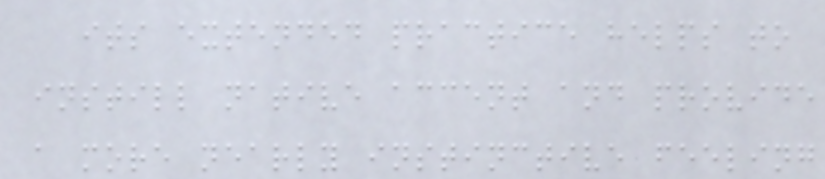its extended practice helps to
instill native accent and provide
a more nearly instinctive feeling
